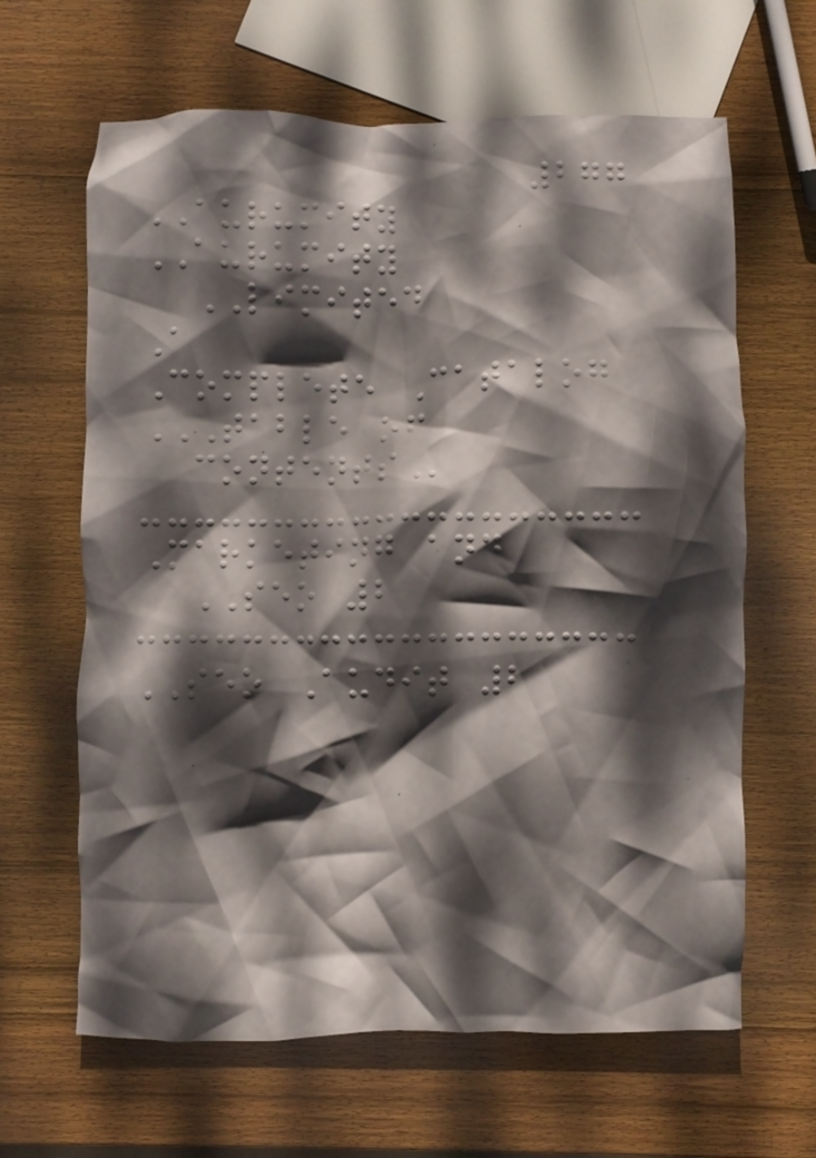277
AURUMITY
AURUMITY
LIMITED
A
Complete Catalog
TABLE OF
CONTENTS
Marketing and
SEO 2
SEO Audit 2
